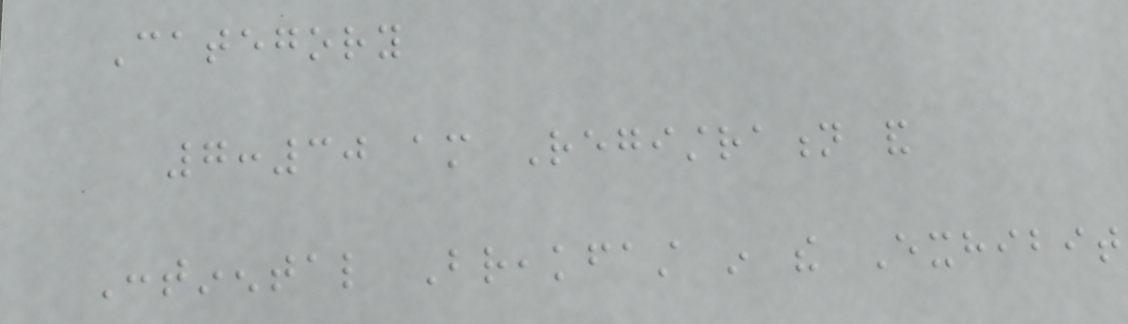Category
7:30 am Registration and
Continental Breakfast in the Exhibit
